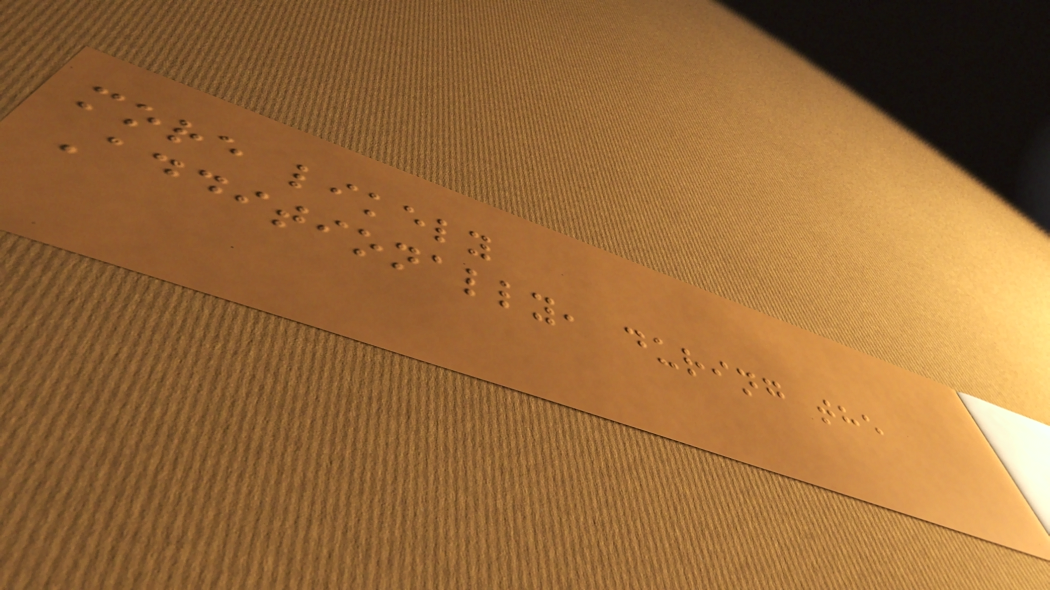more likely
Additionally, during the
